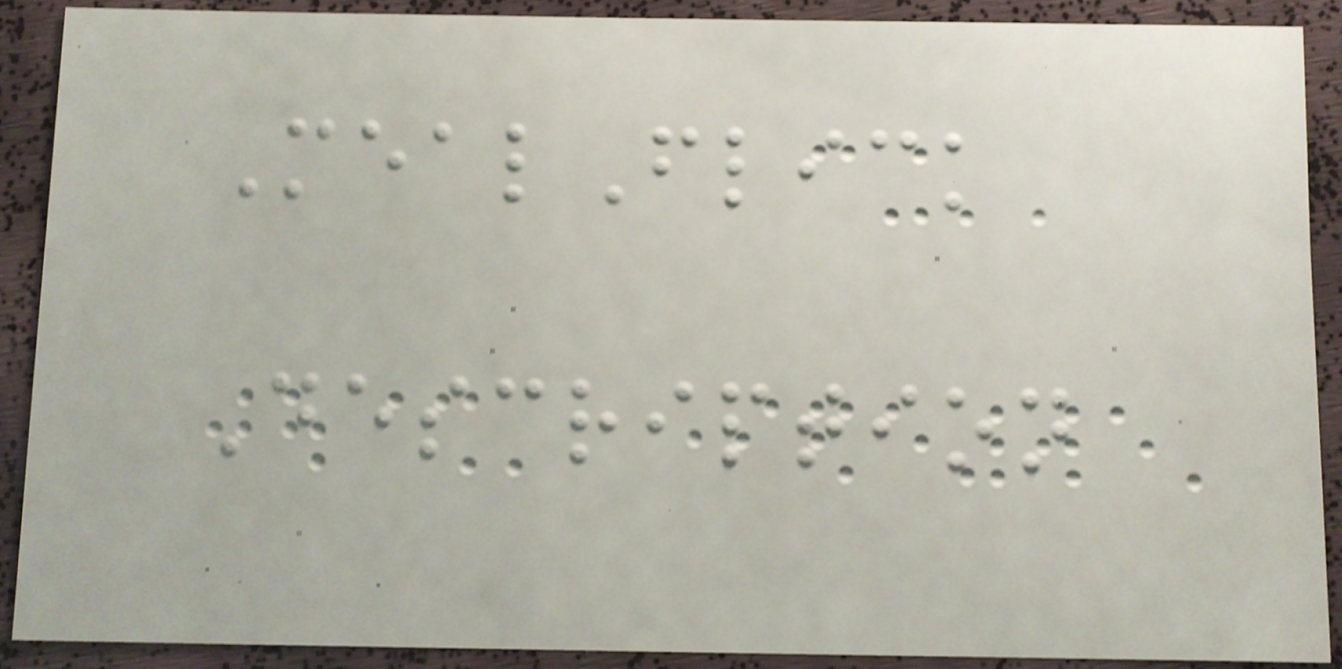MealFlick
Description
